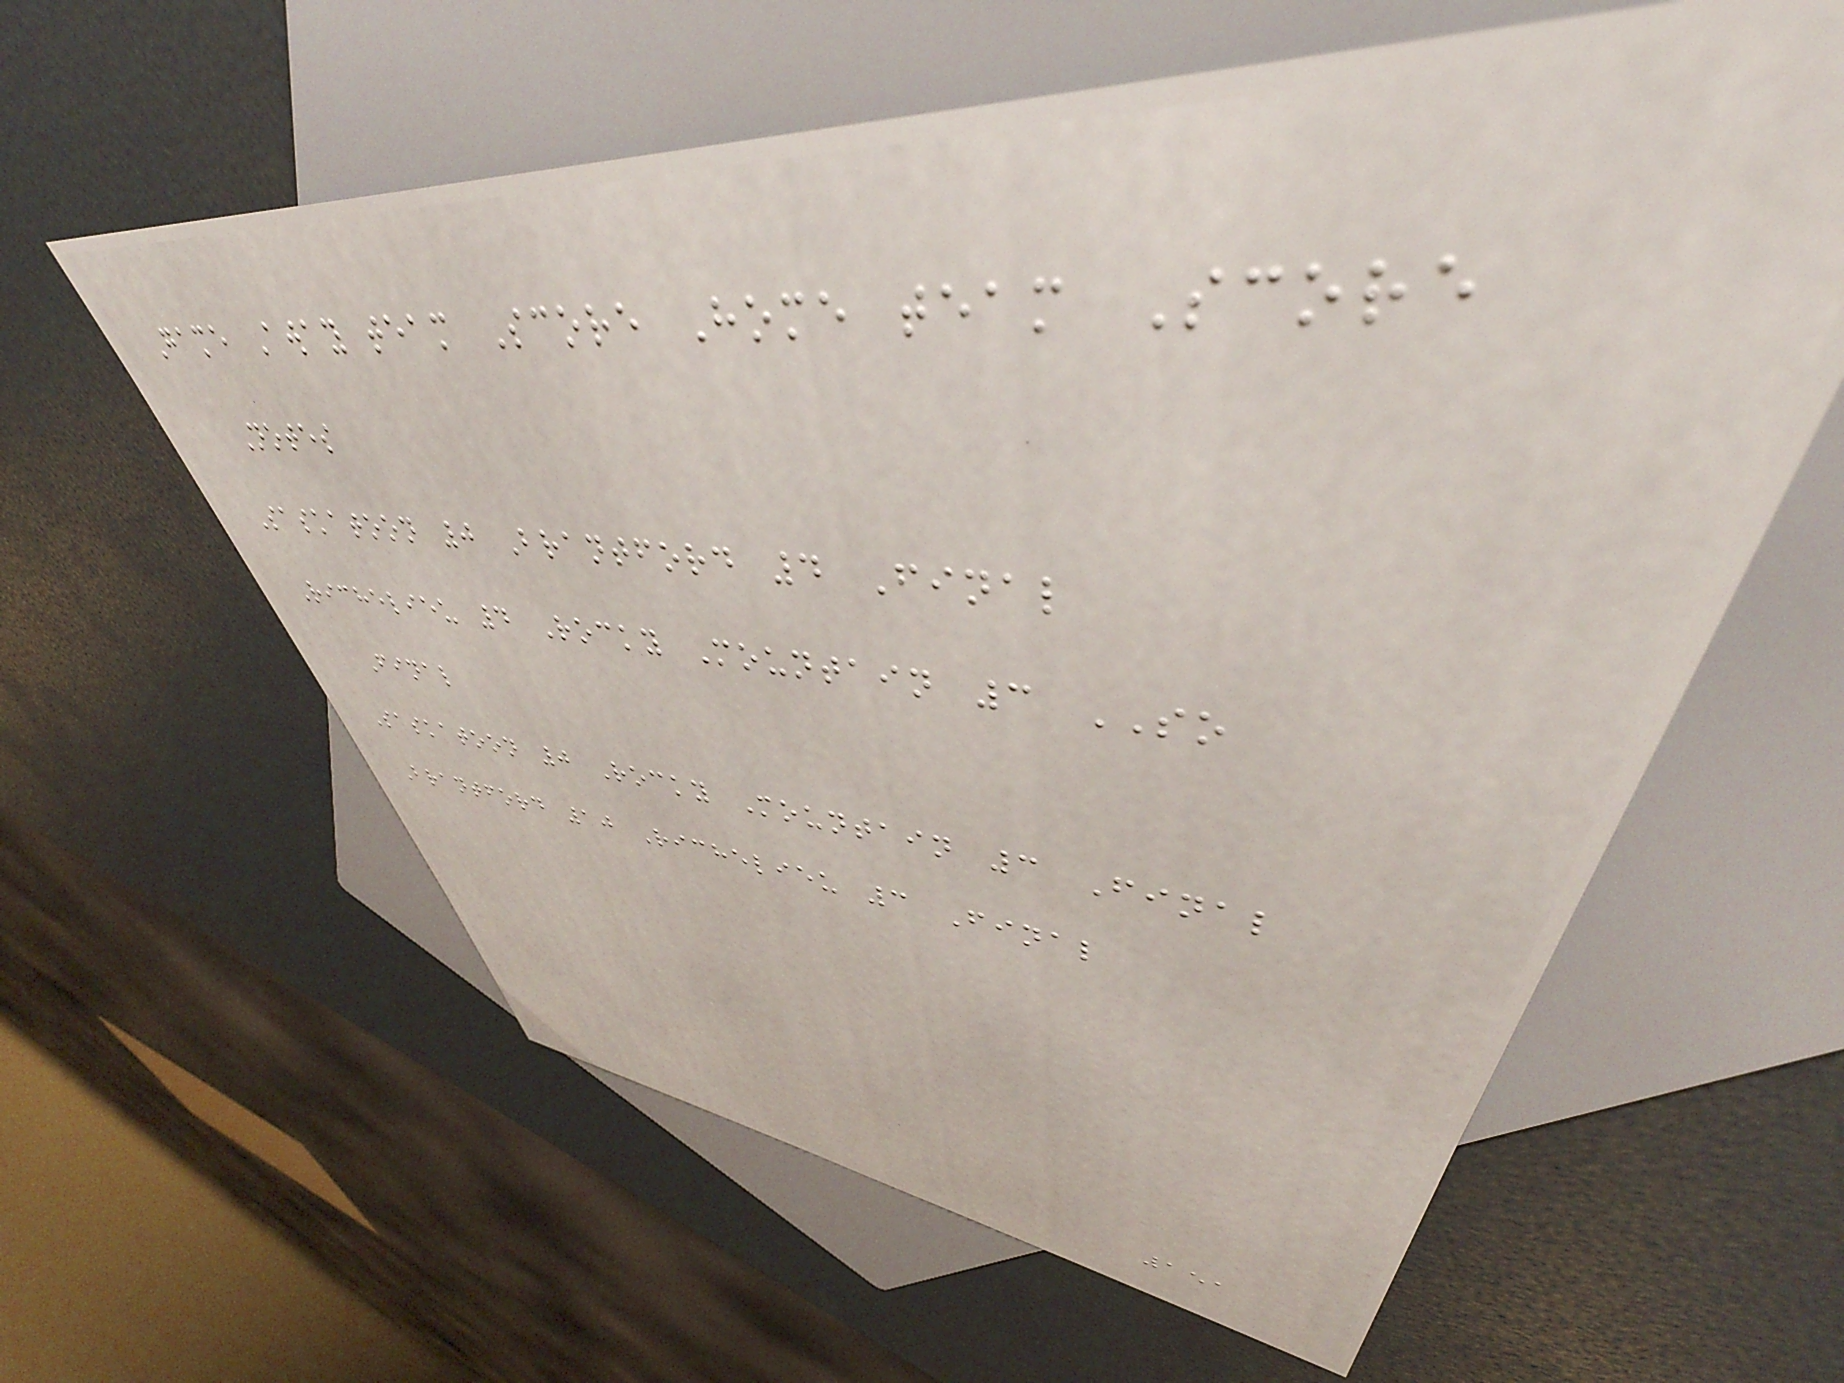Game Away team Score Home team Score
Notes
Saskatoon 0 Brantford 4 Final
Richelieu 4 Rocky Mountain 3 SO
Final
Saskatoon 0 Rocky Mountain 3 Final
Brantford 10 Richelieu 3 Final
151
